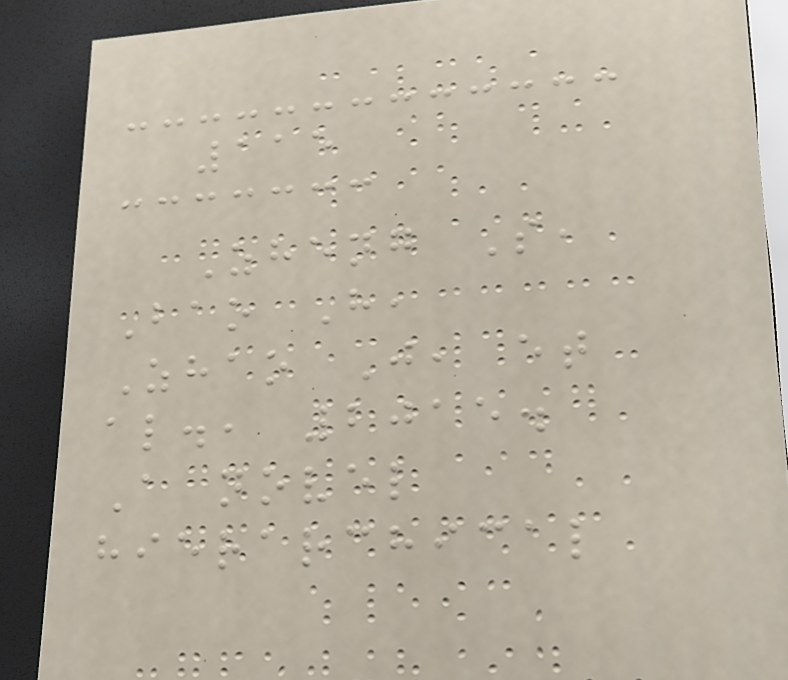115
Zheng S,
Bao H,
Zhao J, et
al., 2015.
A novel
hierarchical
